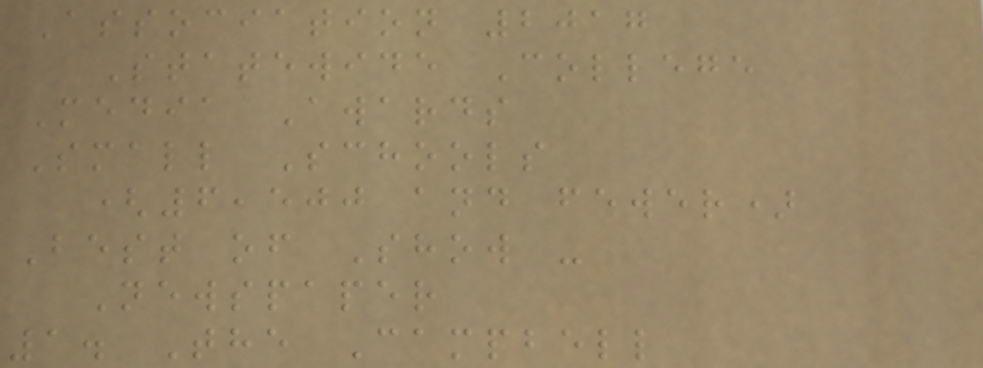Association 2017
Statewide College
Media Awards
Small Schools
(6,500 and fewer)
Best of Show -
Newspaper
1. The Campbell
